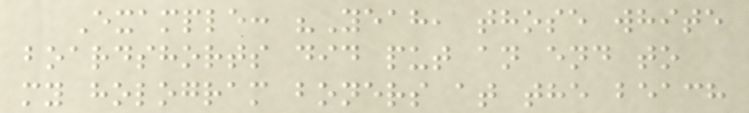Example: "Yeah, those white
boardshorts did put an end to
my hologram boners at the beach
